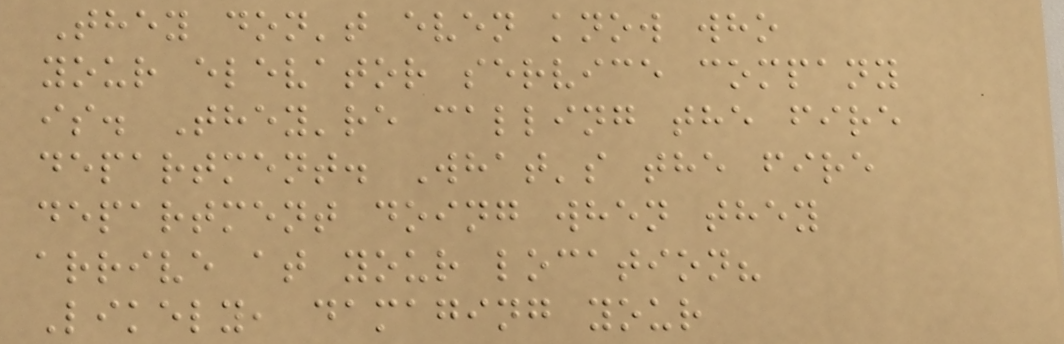They don't even know who
your elevator service company
is. They're calling the fire
department. What's the fire
department doing when they
arrive at your location?
Likely, damaging your
